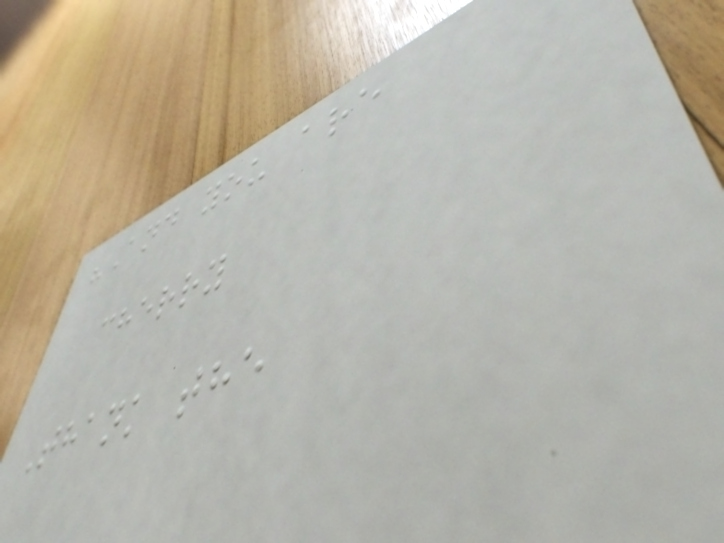"And you are
cherry
Thank the
